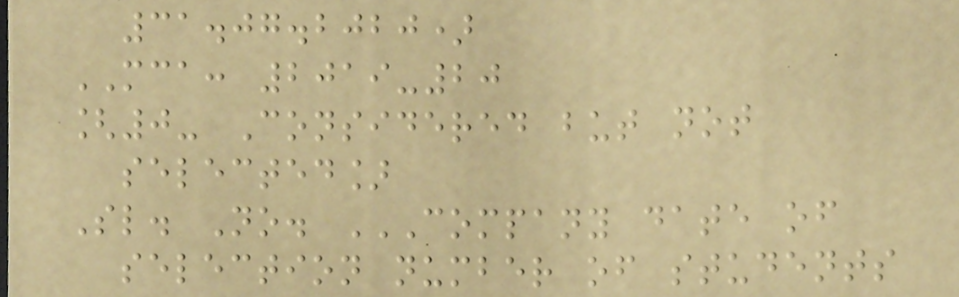31.07.2020)
MCA: 2019-20
[0- Considered but not
selected]
Sl. No. COMPANY DATE OF
SELECTION NUMBER OF STUDENTS
